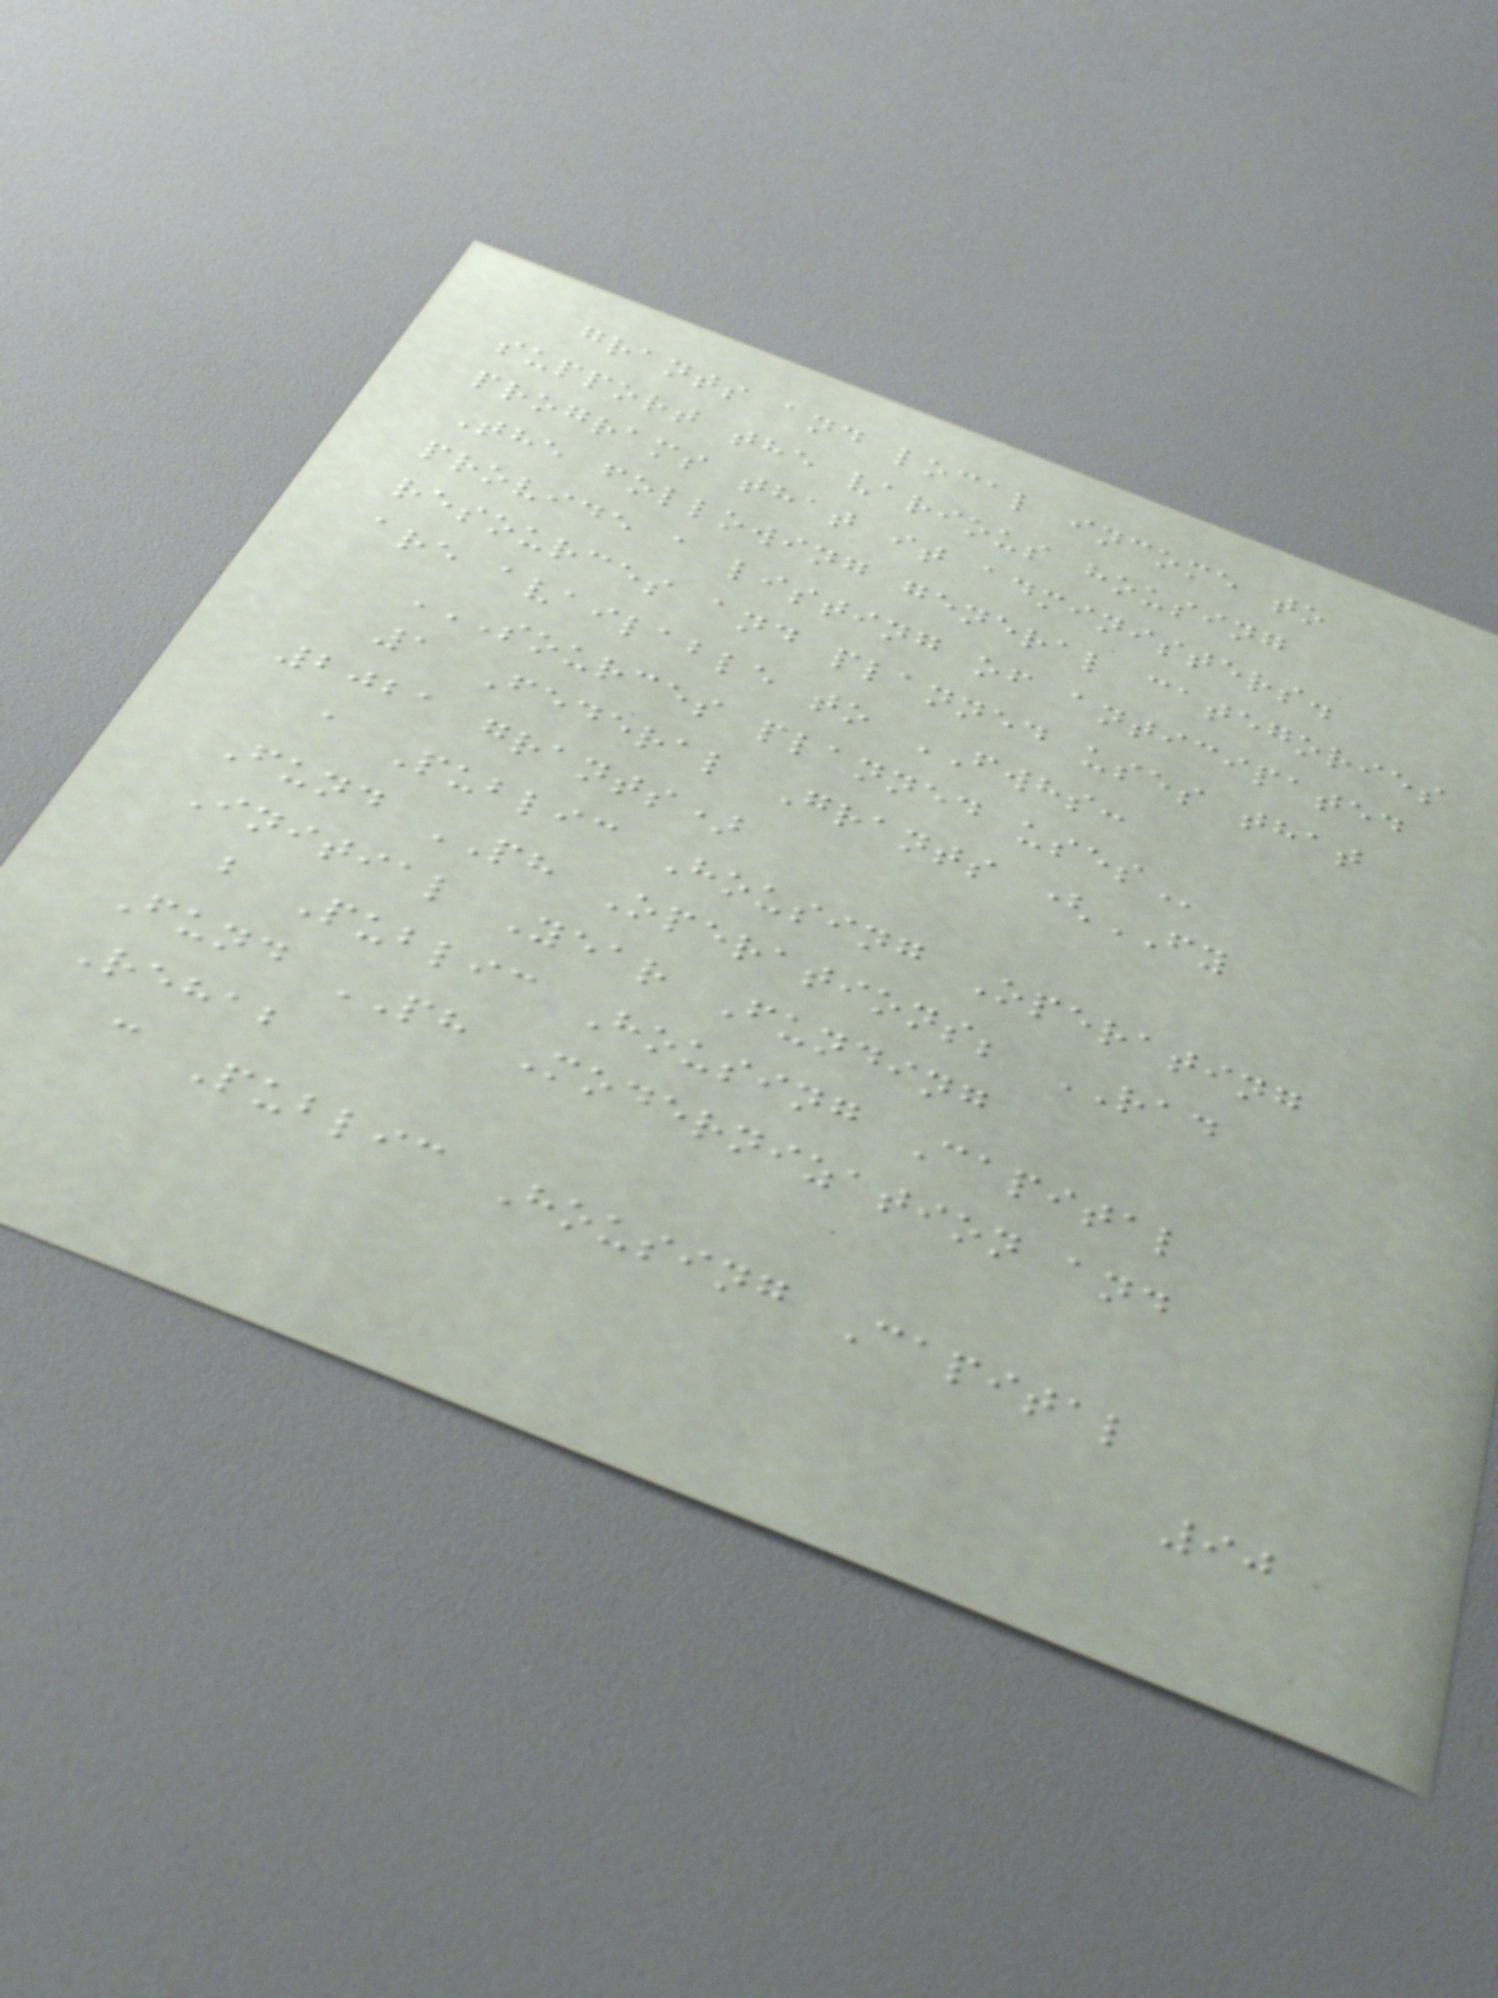grants and local income to
support the various housing
programs that it administers.
The following general categories
provide a listing of anticipated
resources and planned uses that
are available to FWHS:
SOURCES PLANNED USES
1 Federal Grants (FY
2021 grants)
a Public Housing Operating
Fund PH Operations; RAD
Initial Year Funding
b Public Housing Capital
Fund PH Modernization and
Rehab
c Public Housing Capital
90
